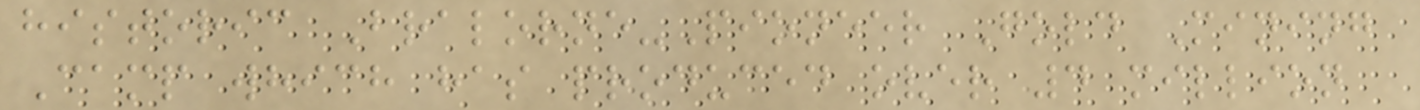historic Bralorne-Pioneer Gold Mining
Camp which has produced over 4 million
